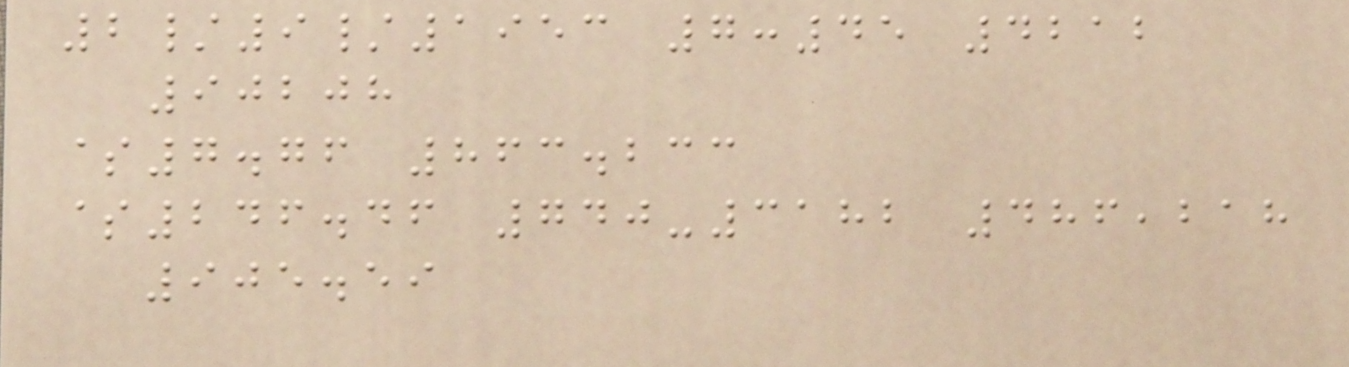2/9/1953 7:45 4212
90208
$7.76 863.233
$246.46 740-3182 486,218
905.59
